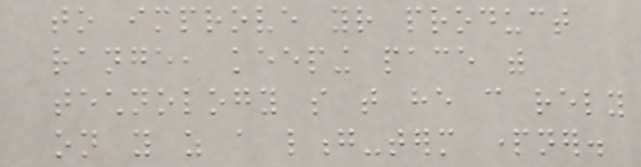to improve your product
range, keeping pace with
technology so that he can rely
on you as a long-term partner.
